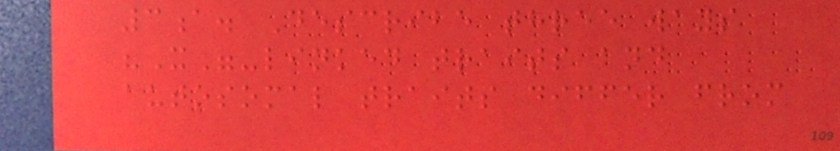3a. Describe three ways
"X"-linked traits and
autosomal traits differ from
